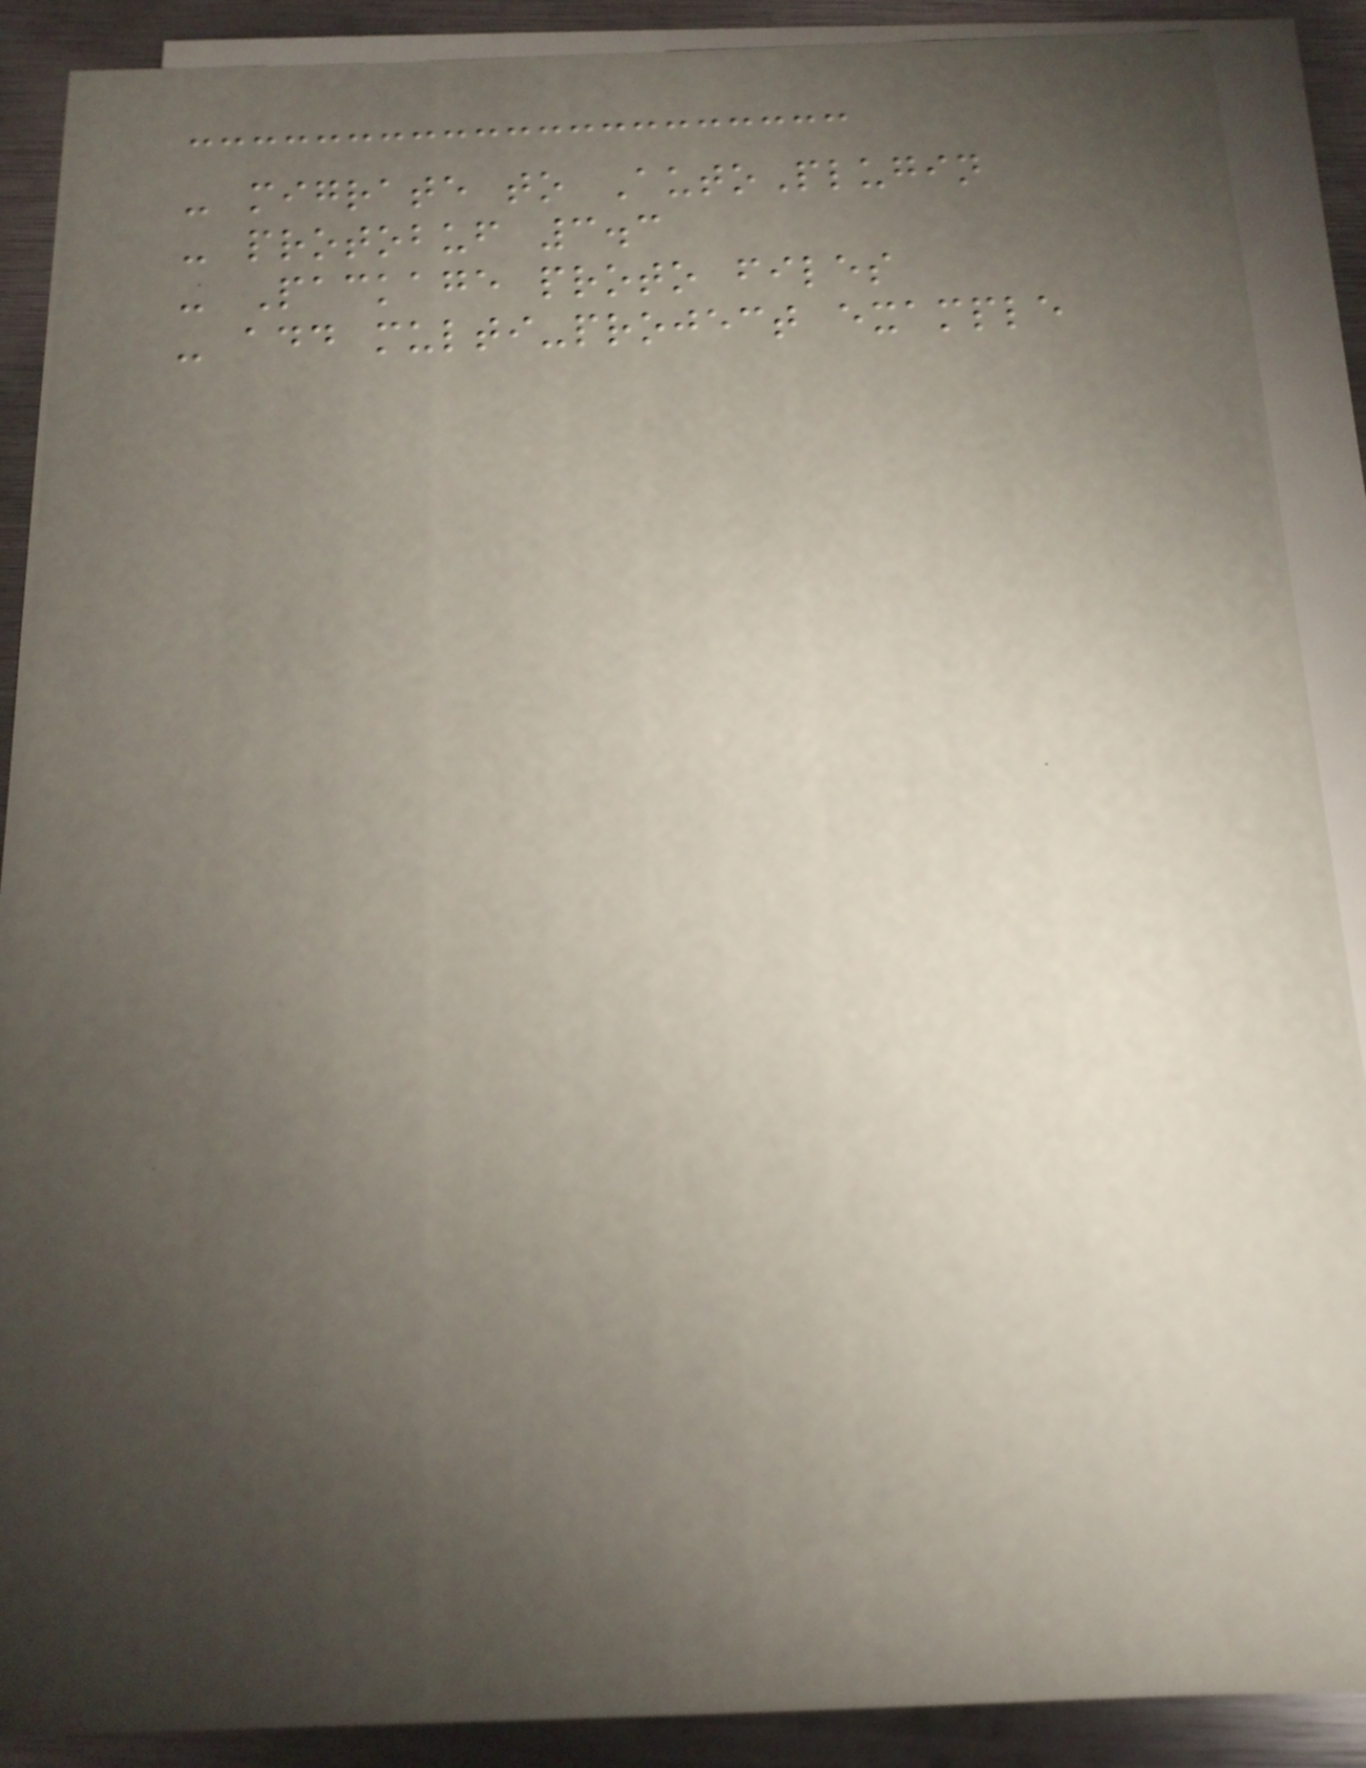- migrate to AutoPlugin
- protobuf 3.3
- Package proto files
- add multi-project example
